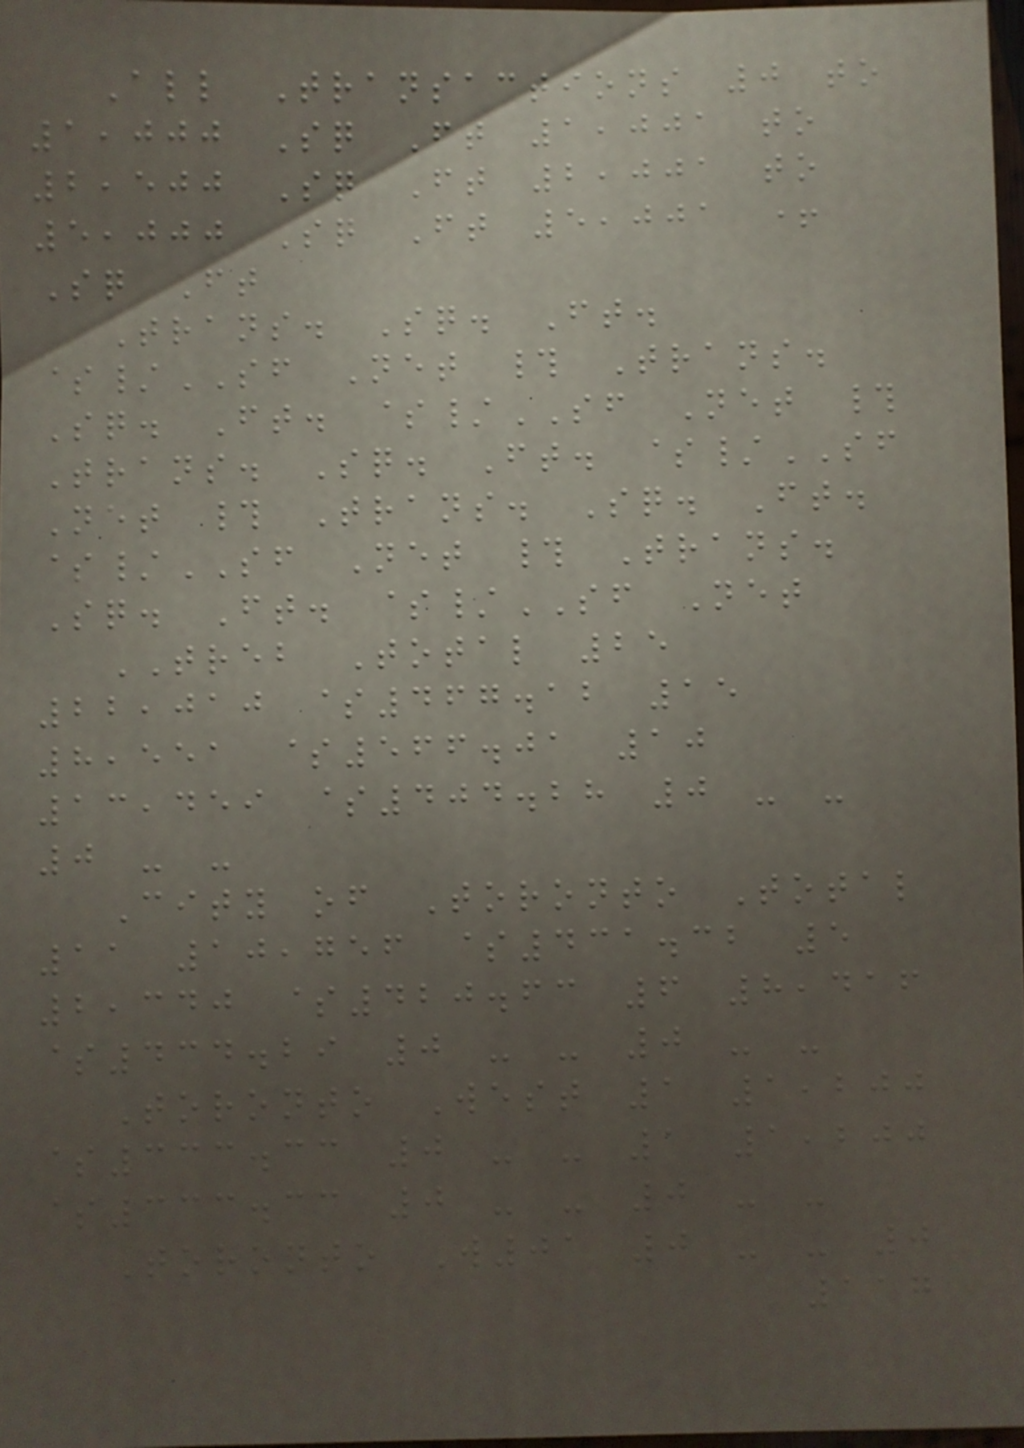All Transactions 0 to
1,000 Sq Ft 1,001 to
2,500 Sq Ft 2,001 to
5,000 Sq Ft 5,001 +
Sq Ft
Trans. Sq. Ft.
$/SF Net # Trans.
Sq. Ft. $/SF Net #
Trans. Sq. Ft. $/SF
Net # Trans. Sq. Ft.
$/SF Net # Trans.
Sq. Ft. $/SF Net
TREB Total 25
22,010 $467.12 15
8,551 $566.01 10
13,459 $404.28 0 - -
0 - -
City of Toronto Total
11 10,756 $431.32 5
2,340 $420.63 6 8,416
$434.29 0 - - 0 - -
Toronto West 1 1,200
$333.33 0 - - 1 1,200
$333.33 0 - - 0 - -
Toronto W01 0 - - 0
117
